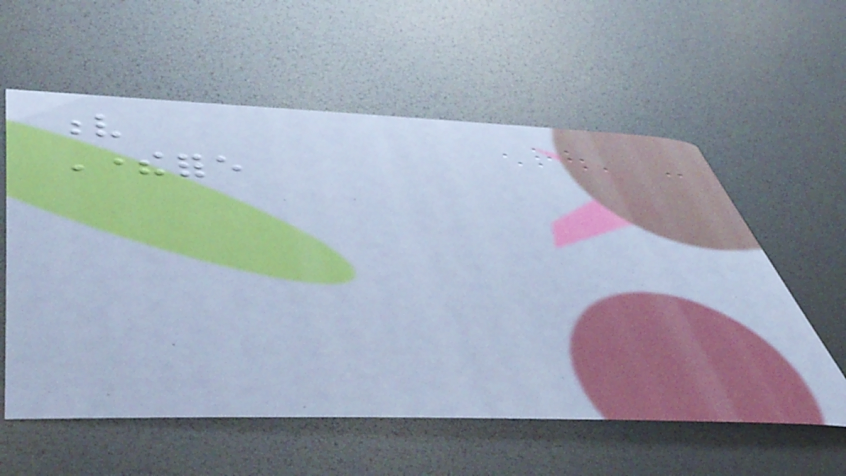v
Therefore
